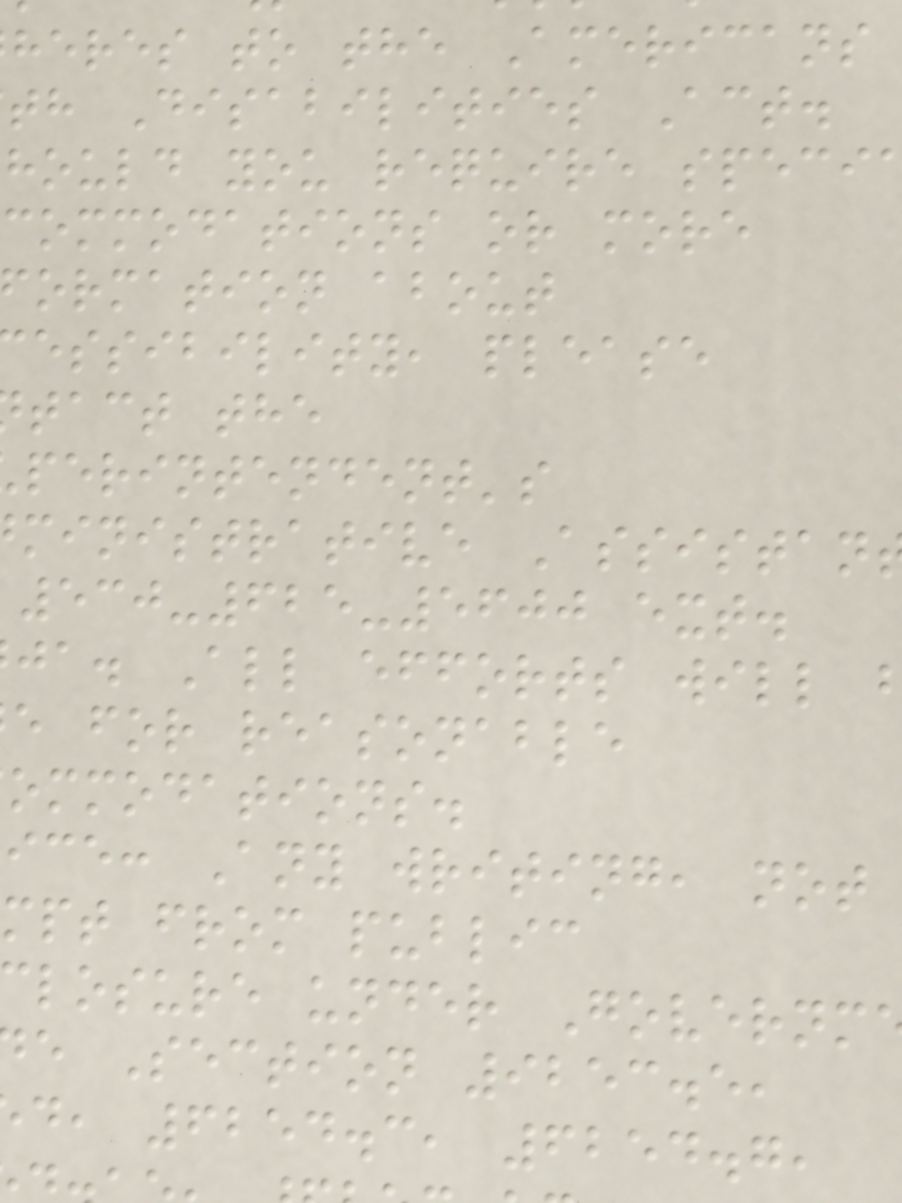heres to the Americans
th Disabilities Act.
hould you require speci
commodations or more
ormation about
essibility, please
tact the
perintendent's
ministrative Assistan
530-625-5600 ext.
ja. All efforts will
e for reasonable
ommodations.
ice: Any writing, not
mpt from public
losure under Governm
e Section 9253.5,
d, 6254.3, 6254.7,
